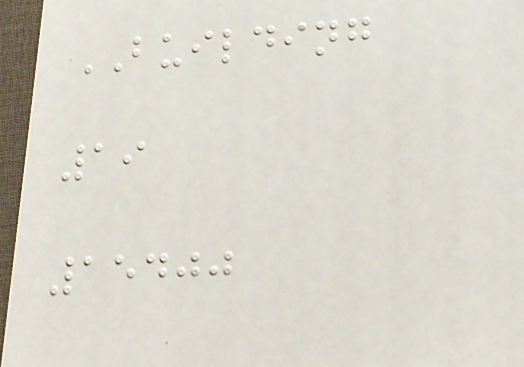BUILDING
19
15400
